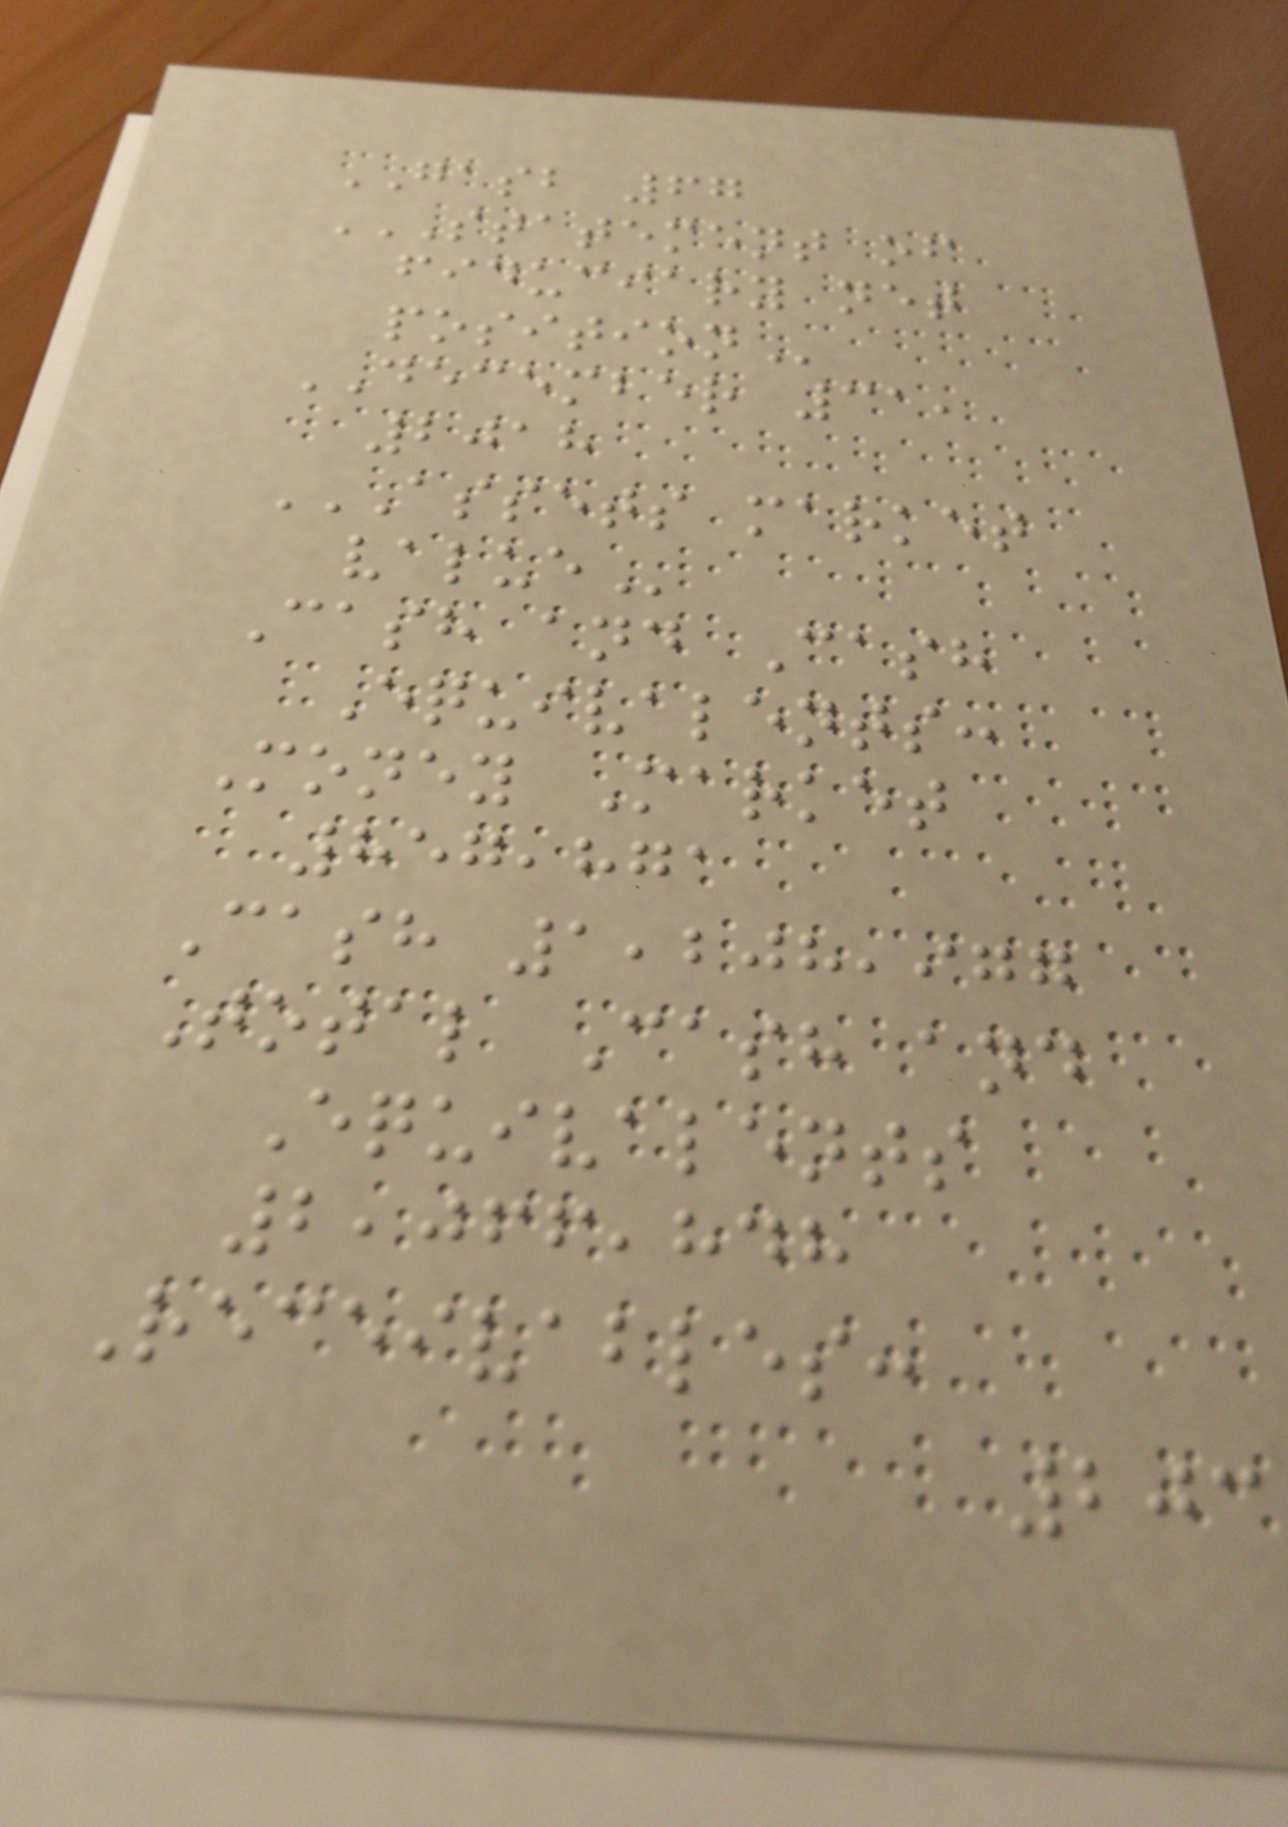GASB 67
STATEMENT OF
FIDUCIARY NET
POSITION
DECEMBER 31,
2018
ASSETS MARKET
VALUE
Cash and Cash
Equivalents:
Money Market
857,871
Cash 1,208,977
Total Cash and
Equivalents
2,066,848
Receivables:
203
